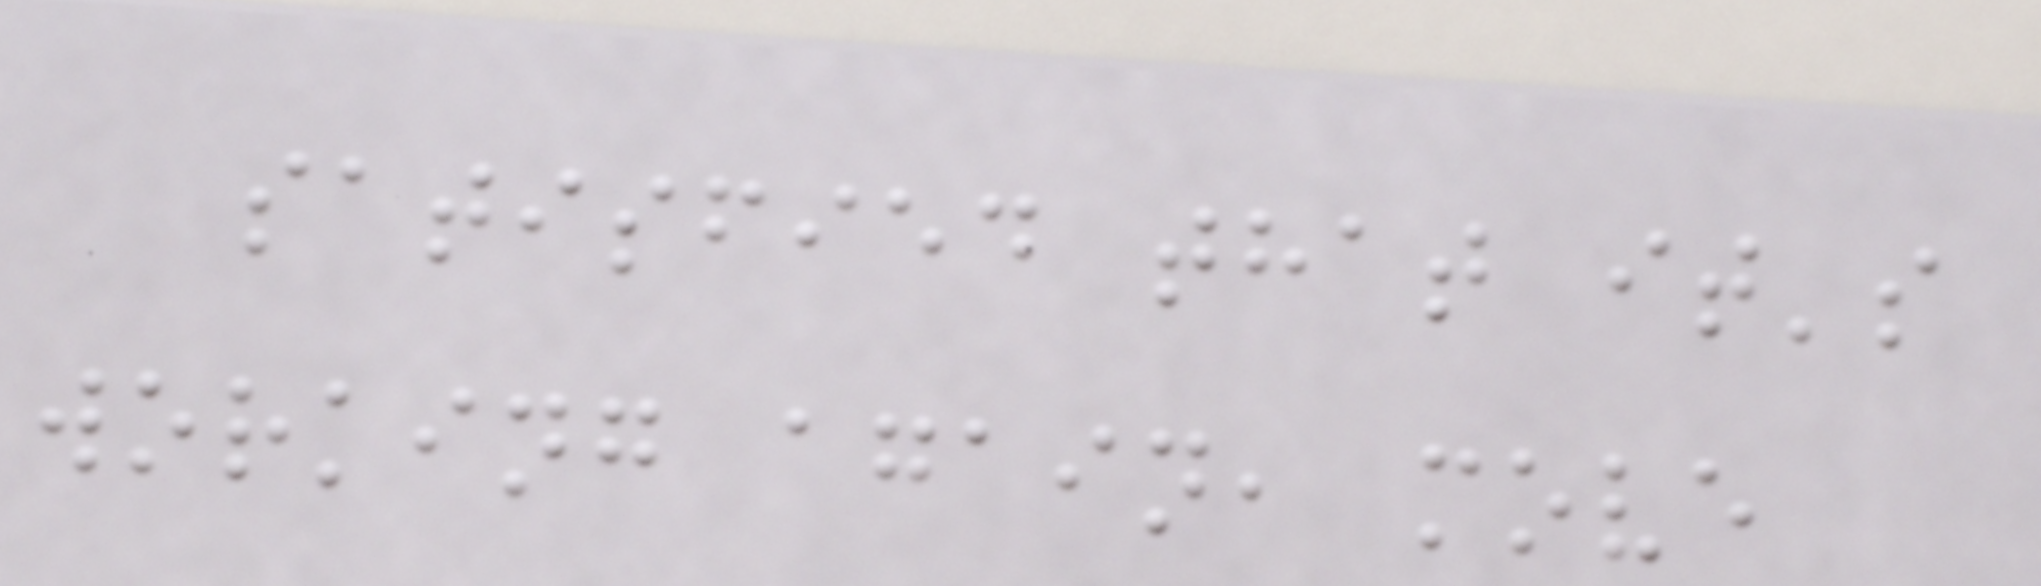satisfied that it's
working again, move
